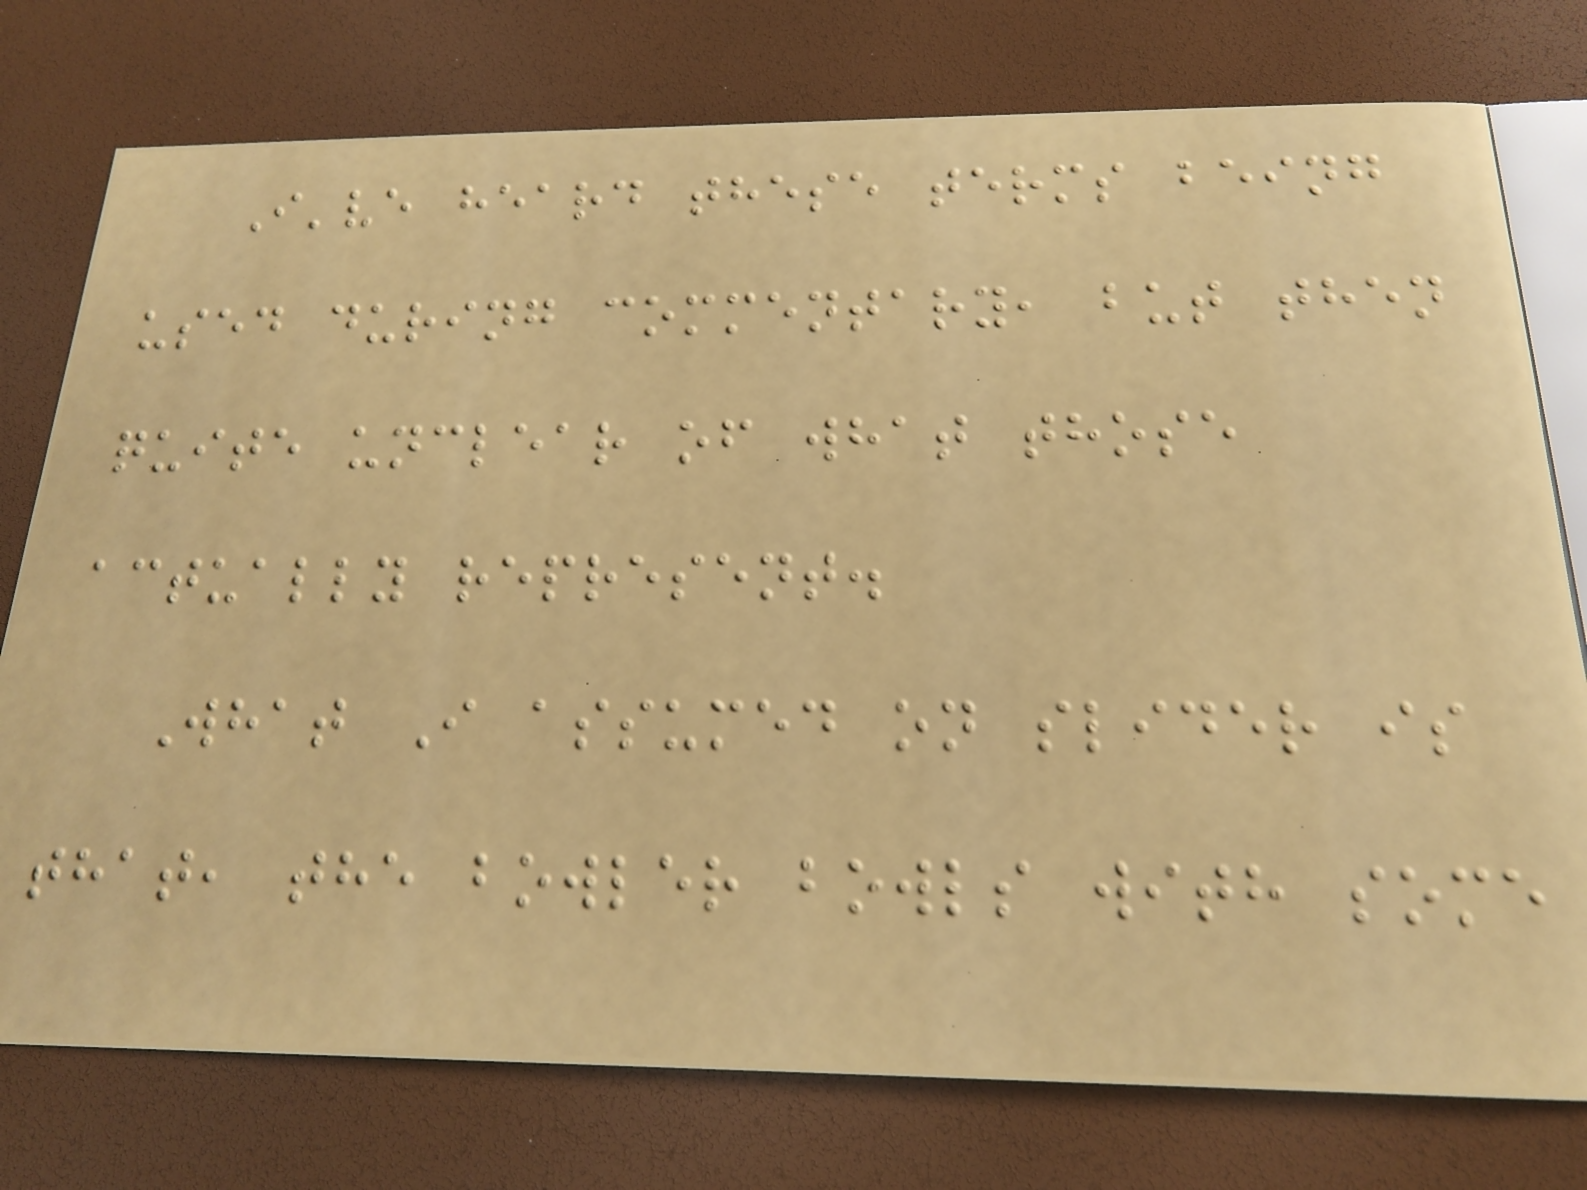I've heard these terms being
used during commentary, but then
quite unclear of what those
actually represent.
What I assumed on slider is
that, the bowler bowls with some
